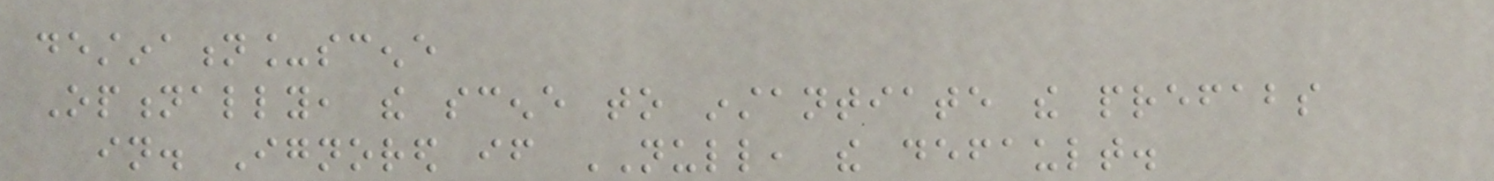destination_scene
Optionally, the scene to instantiate the prefabs
in. Ignored if NULL, the default.
